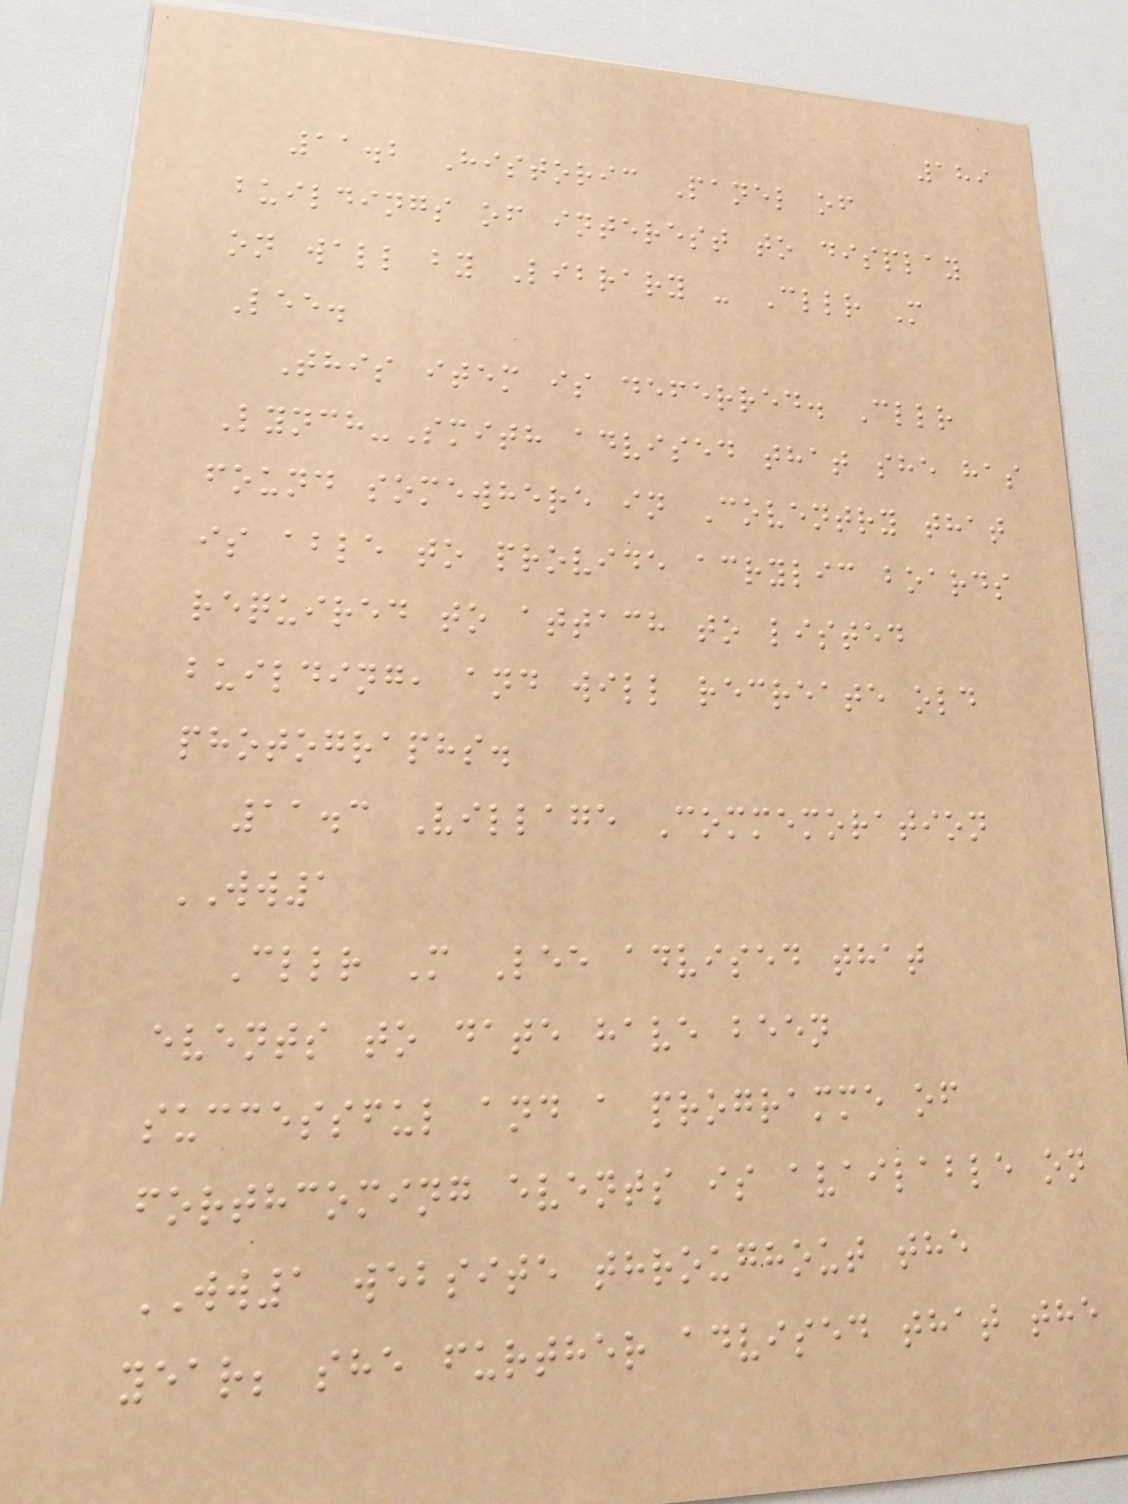189
11.2 Historic Panel of
buildings of interest to display
on wall by Library - Cllr M
Lee.
This item is deferred. Cllr
Lynch-Smith advised that she has
found somewhere in Coventry that
is able to provide acrylic boards
required to attach to listed
building, and will recreate old
photographs.
11.3 Village Commemoration
WW1
Cllr M Lee advised that
events to date have been
successful and a programme of
forthcoming events is available on
WW1 website throughout the
year; she further advised that the
